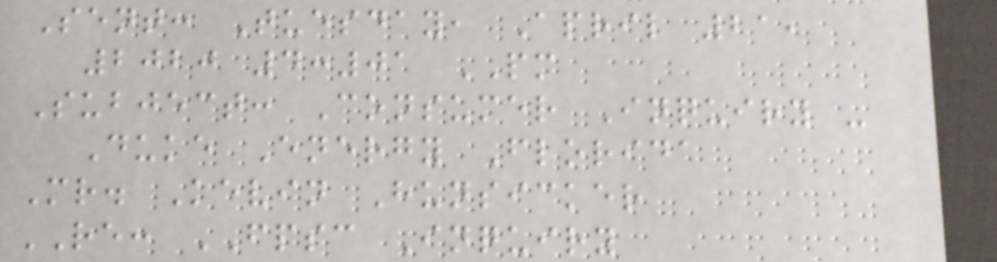Sent: Tuesday, April 21,
2020 4:01 PM
Subject: Consumer Inquiry -
Duke Energy Florida
Mr. Kevin Hunsicker
RE: FPSC Inquiry
